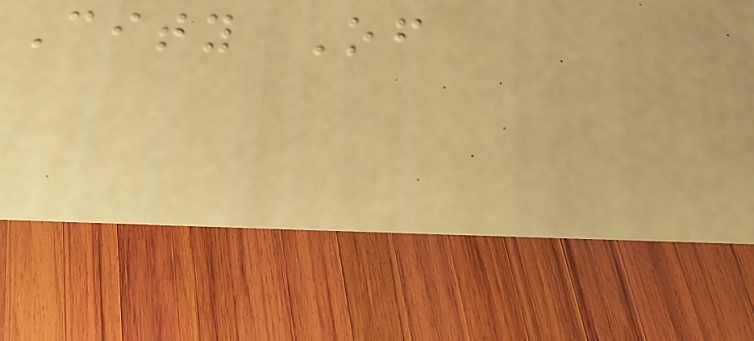City Of
